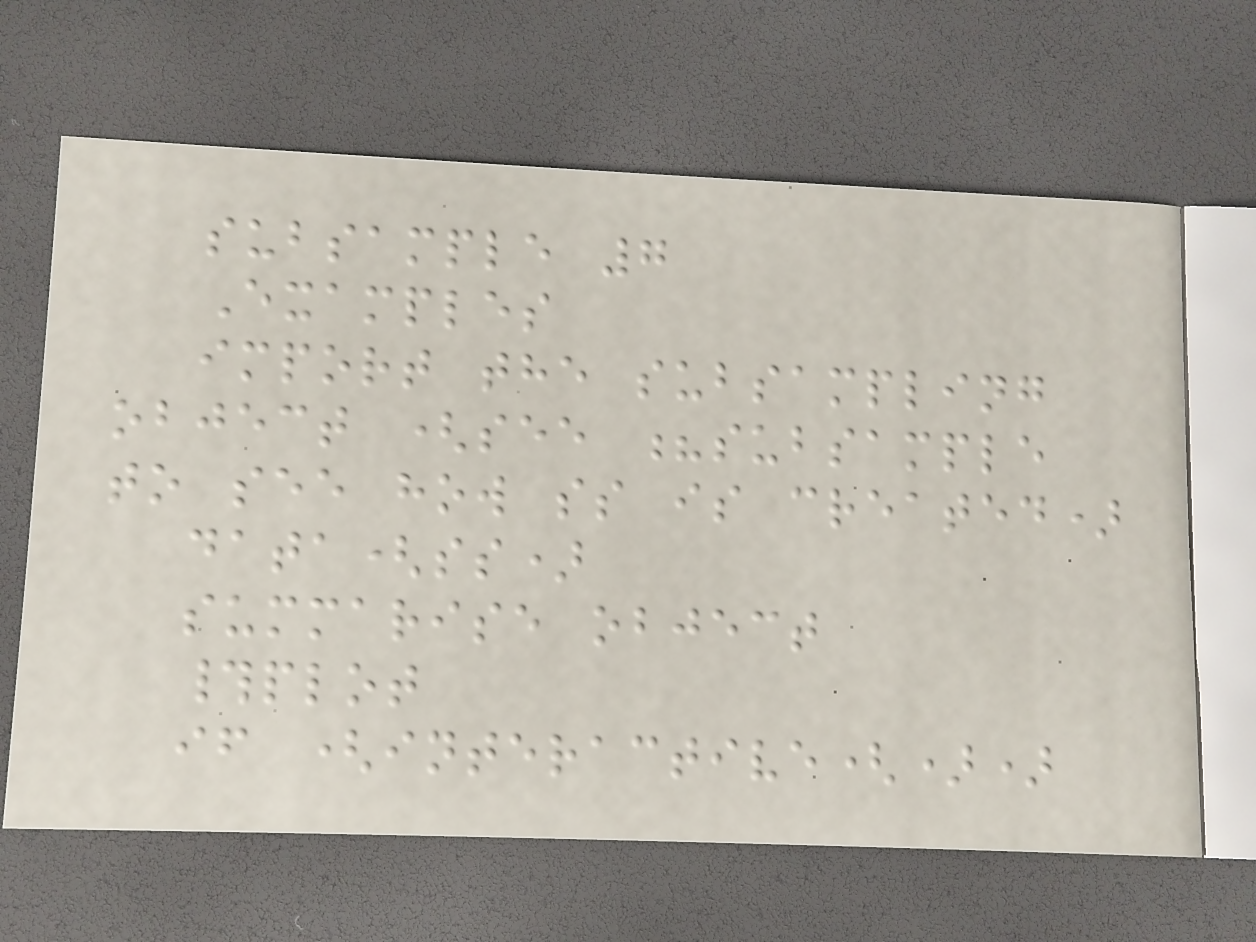subsample 7
Examples
import the subsampling
object (see ?subsample
to see how ss is created)
data(ss)
summarise object
#plot
if (interactive())
